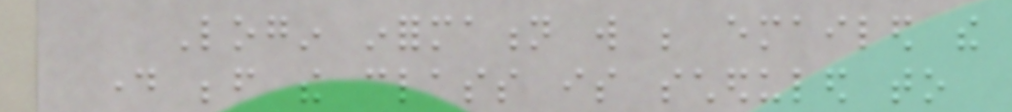Login information will be emailed the
day before the class is scheduled to
